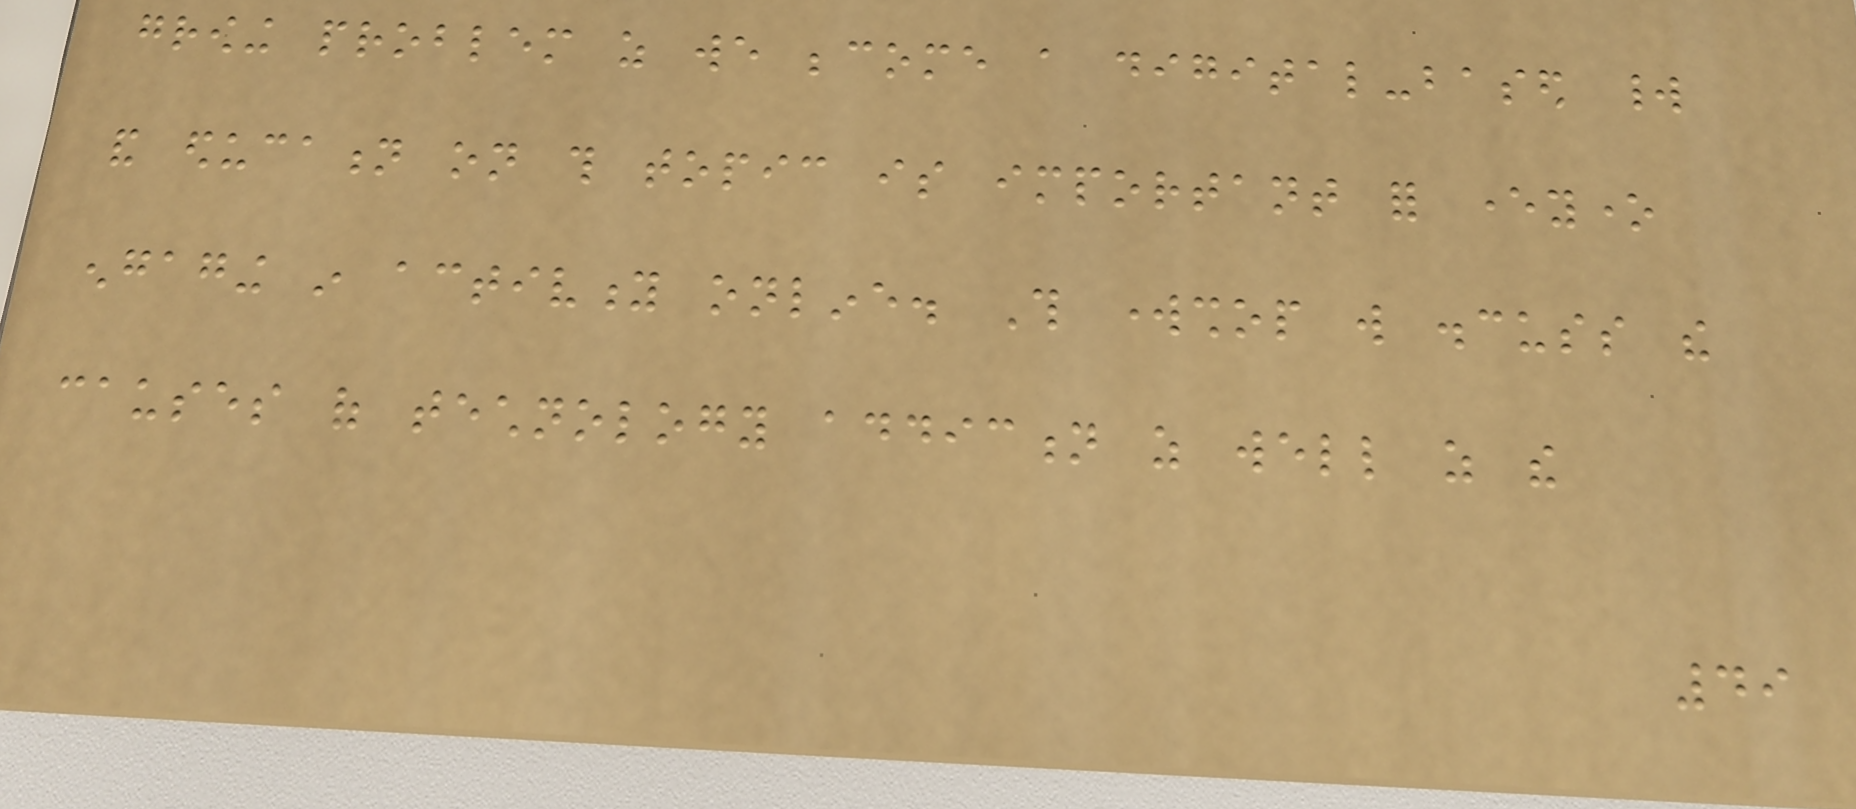growing problem as we become a digital-based world
and education on this topic is important for everyone
engaging in activity online. This workshop will discuss the
causes of technology addiction as well as the
49
